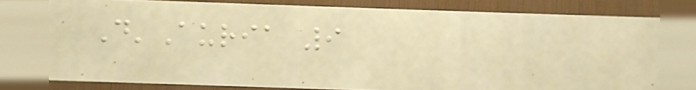D'Auria 9
